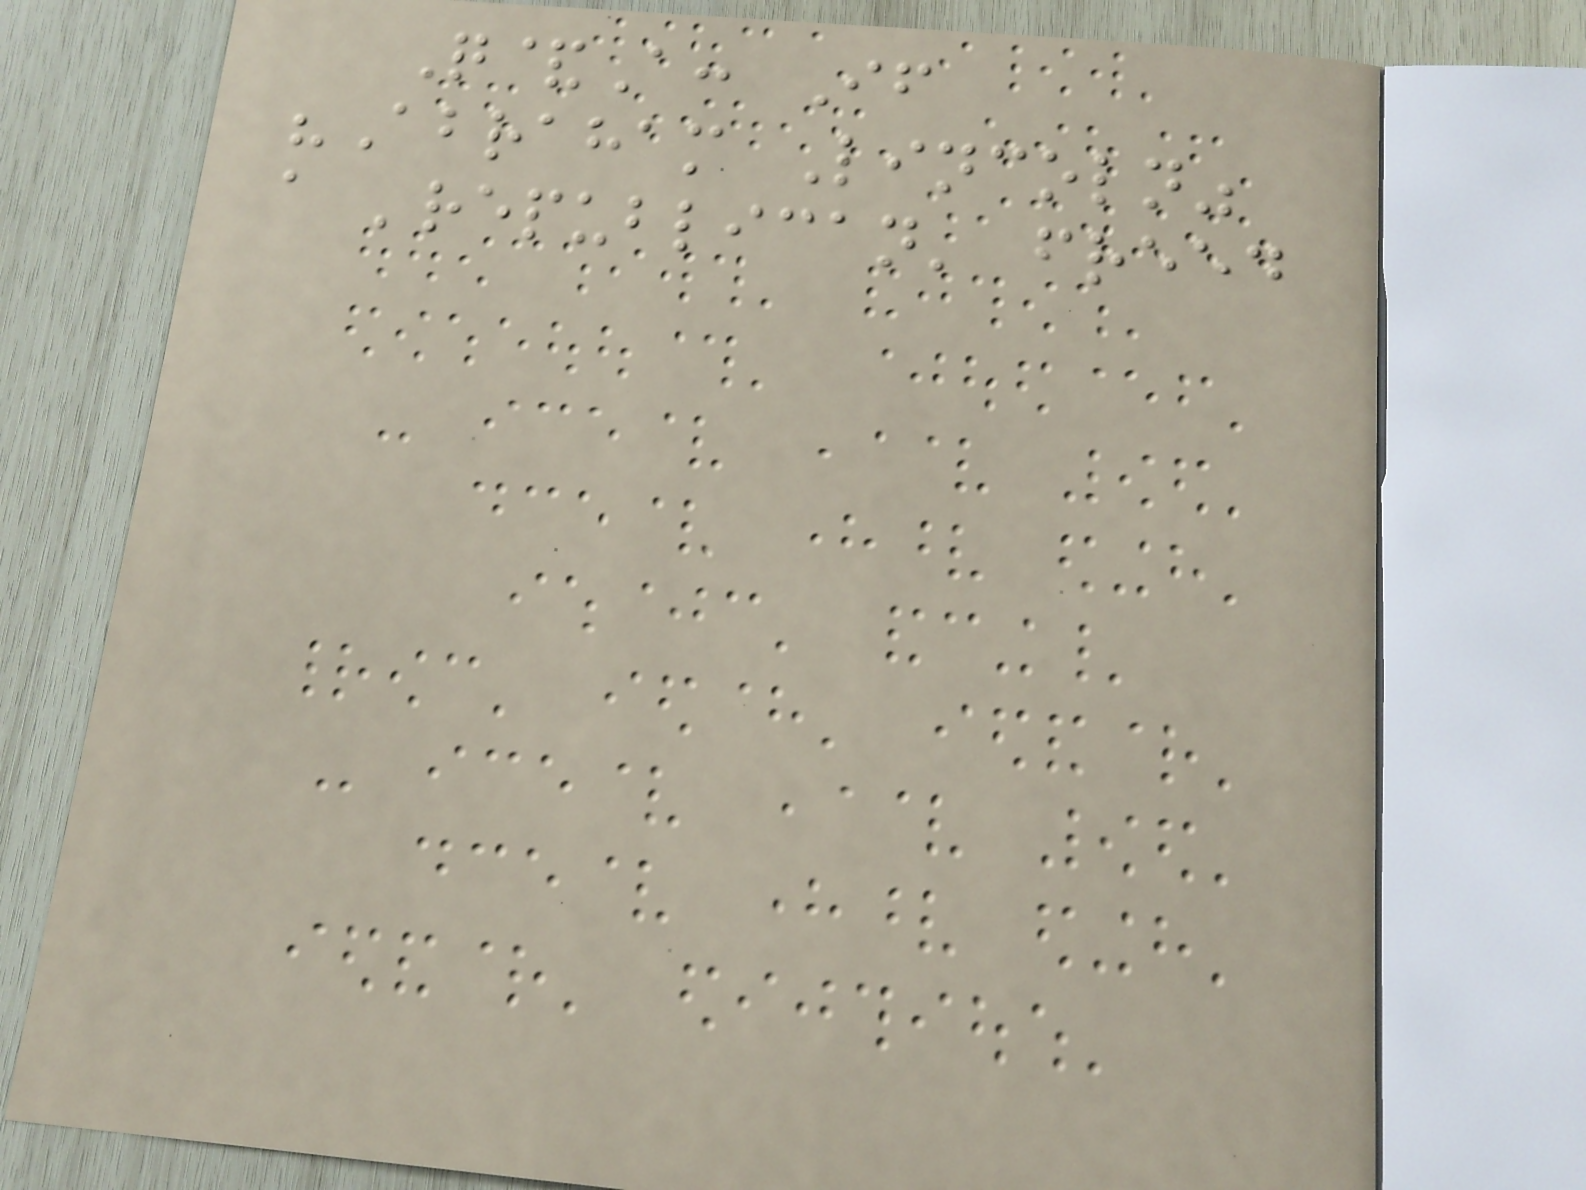Q&A: If
"Abraham Lincoln"
a 'republican' freed
